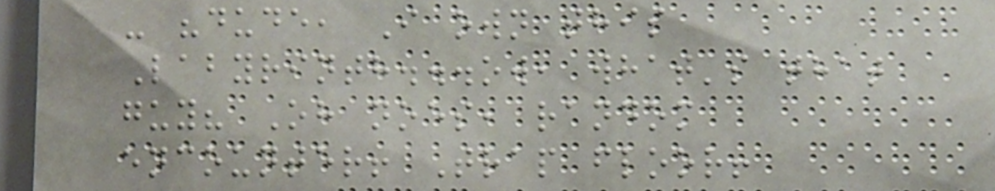- "dude, I own this
Labyrinth...ow, what's that
guy? Oh noes, random
encounter! Trap floor!
